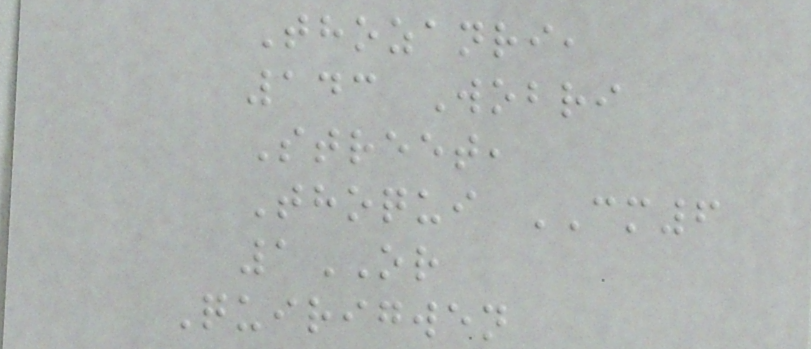Thozanri,
143 Wobri
Street,
Thoqui CM6
1OR
Quirigwen
